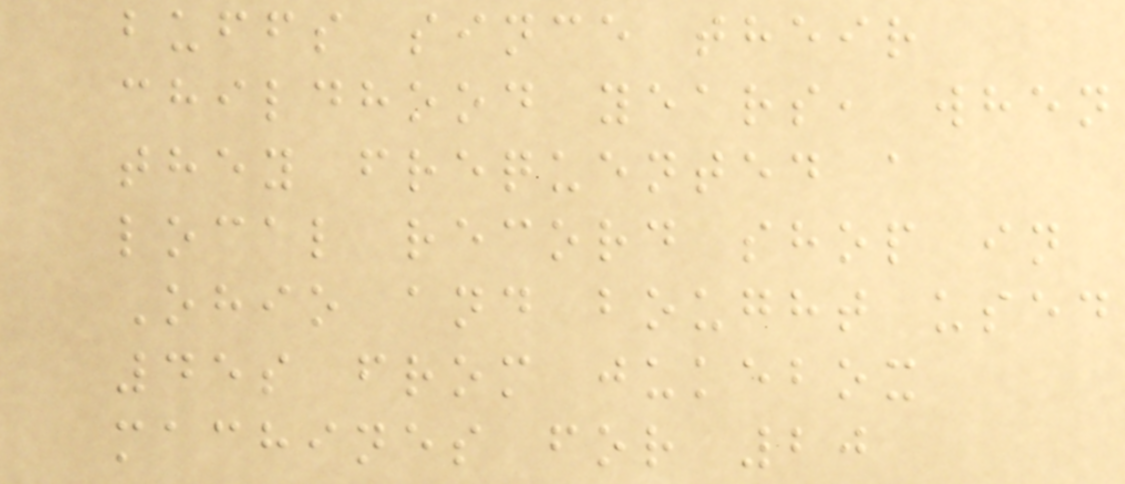buffs since their
childhood years, when
they frequented a
local record shop in
Ohio and bought used
45s from jukebox
machines for 20
